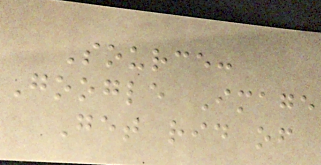Source:
Google Image
Get rid of
